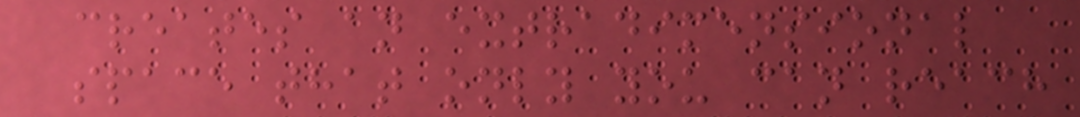creates an extradimensional
space that only you can reach
